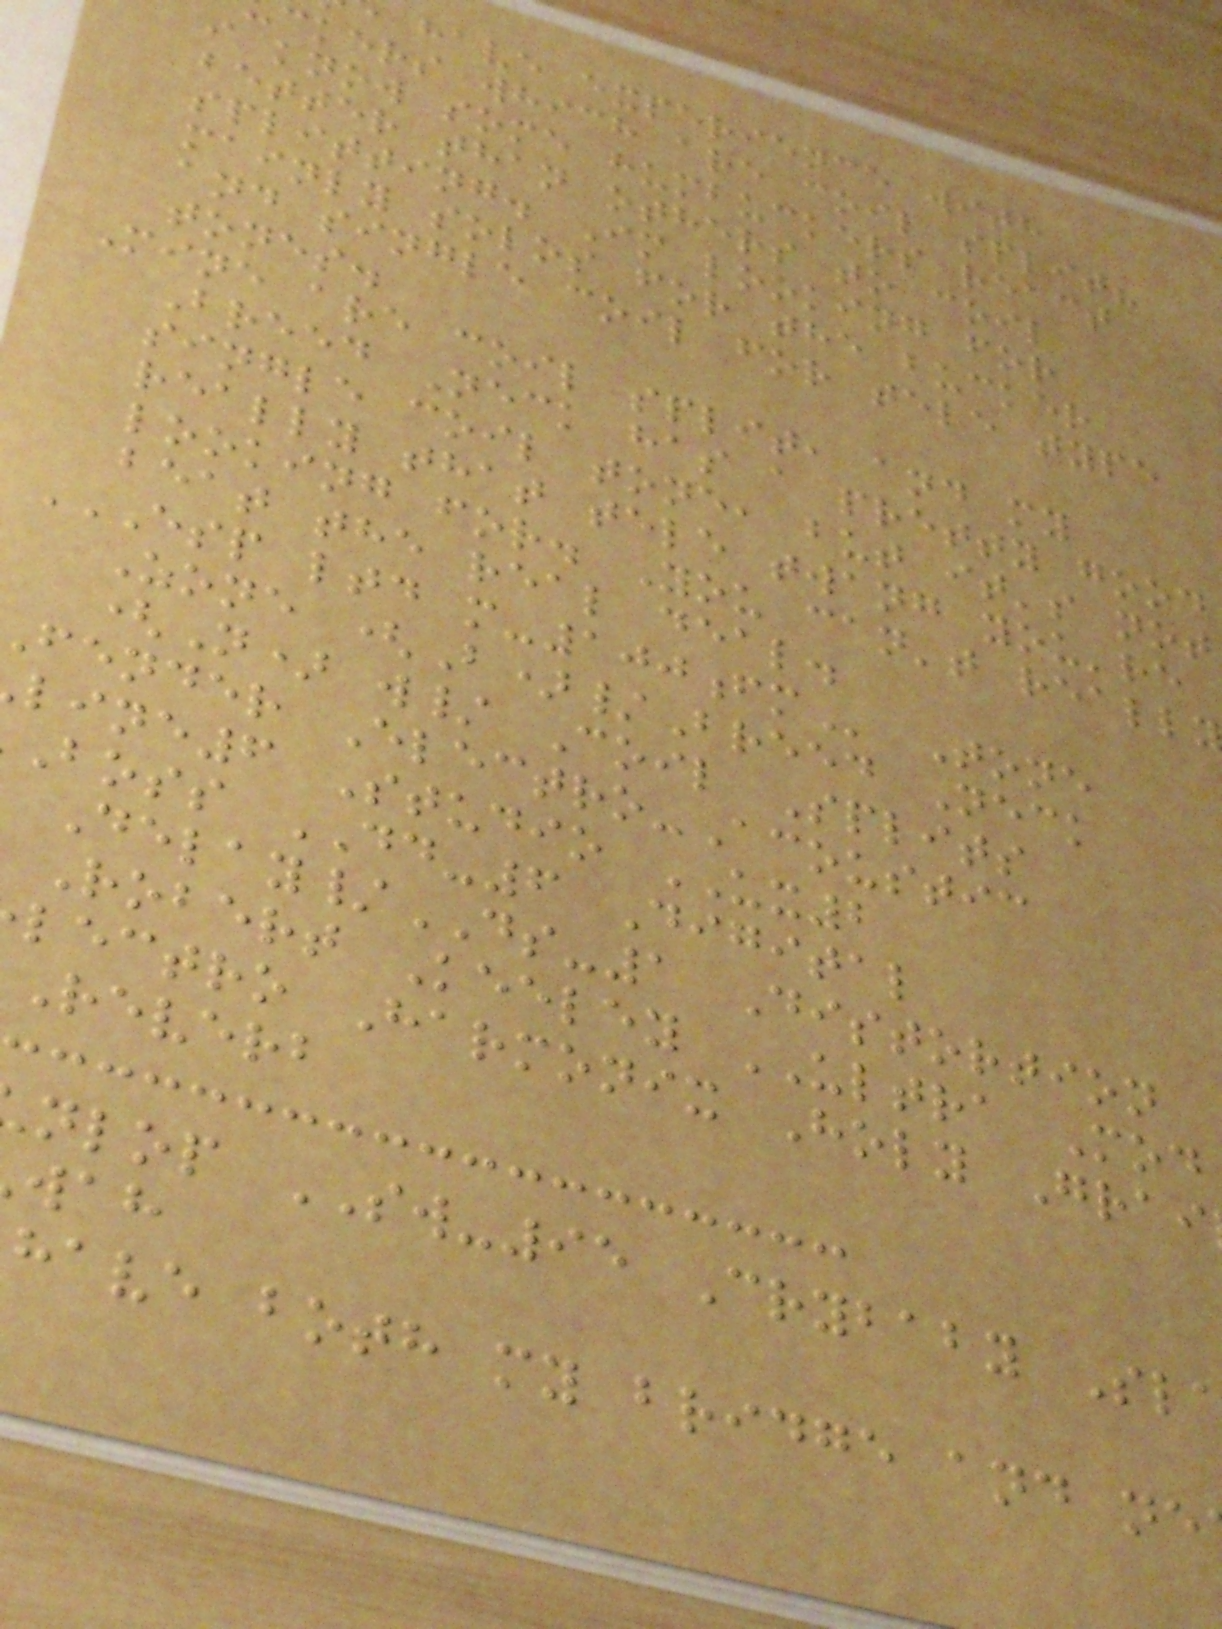have experience with
ckers which are coil split?
i know some humbuckers react
better than others to coil
splitting. Im looking for
mainly solos for the bucker
and single coil for tele type
tones.
Mine are coil split, and my
Breed Neck has a pretty good
single coil tone, but it's not
really that tele twang you're
looking for. You can't reall
beat the real deal.
ESP LTD M-100FM Tone
Zone (B)/Breed Neck
(N) w/ Coil Splits
fender Electro-Acoustic
line6 Studio UX2
boss DD-6 Digital
Delay/DS-1 Distortion
Robert Keeley ULTRA Mod
lectro Harmonix Holy Grai
Reverb
nlop SW-95 Crybaby Sl
have both my bridge and ne
